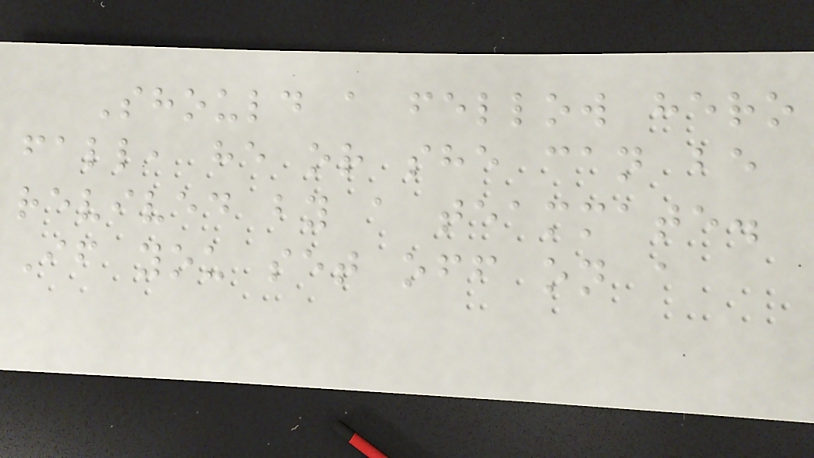Should a fellow hero
fall, he or she can be
revived by a teammate.
If you set off on a
